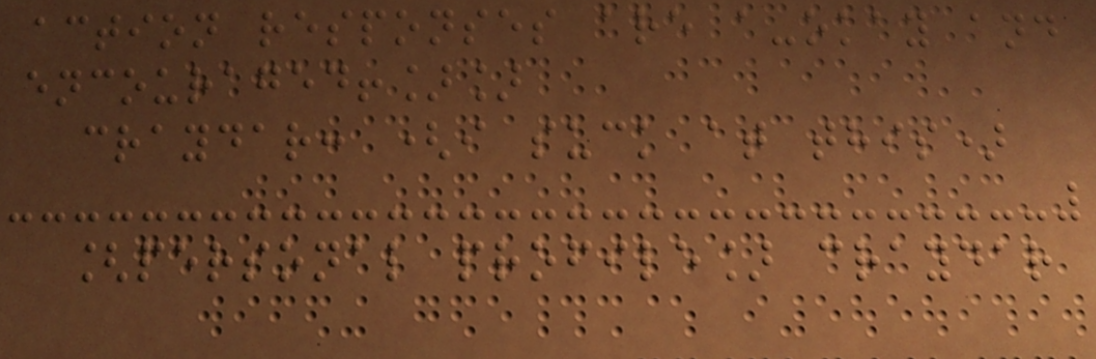action responses are a-okay and
encouraged!]]
craydar: (i suck at this)
[personal profile] craydar
